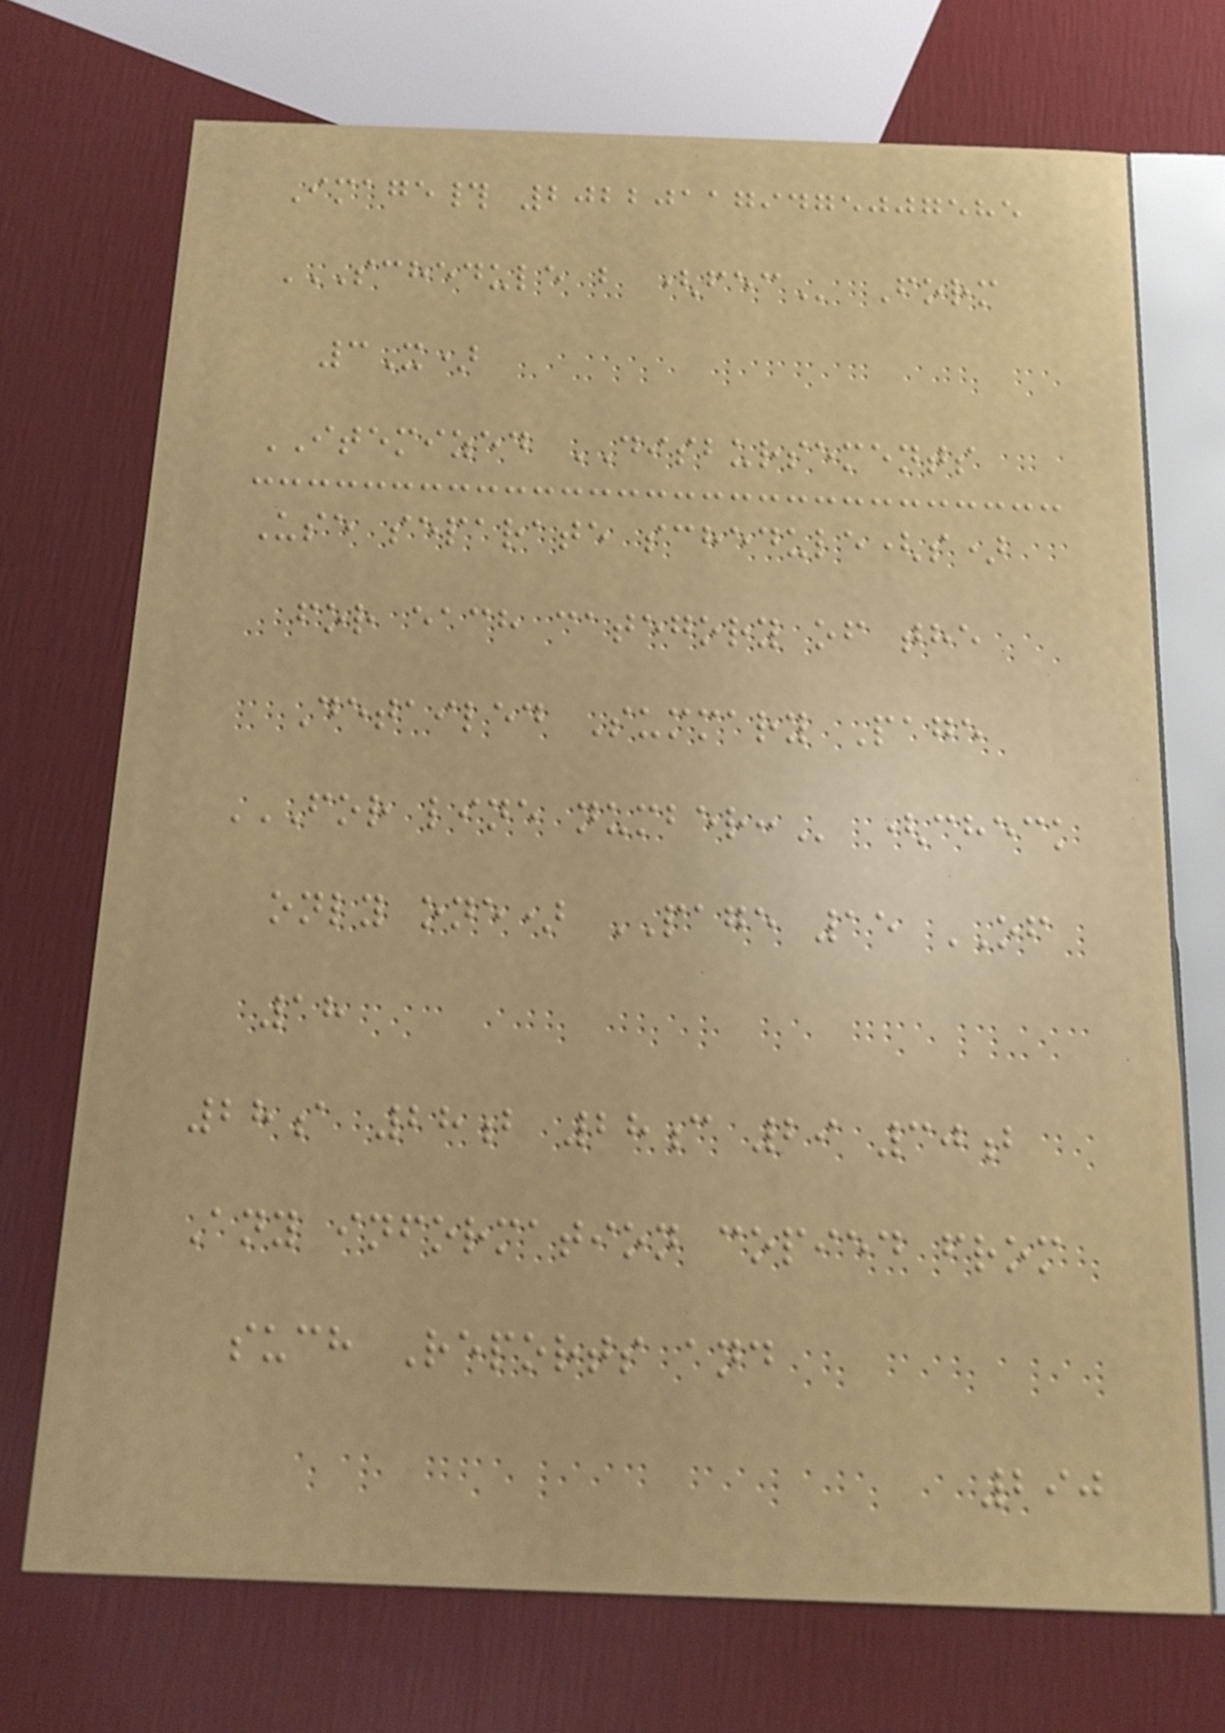Image# 202201179475007585
SCHEDULE B (FEC Form
3X)
ITEMIZED DISBURSEMENTS
Use separate schedule(s)
for each category of the
Detailed Summary Page
FOR LINE NUMBER: (check
only one) PAGE 15 OF
18
28a 28b 28c 29 30b
Any information copied from
such Reports and
290
